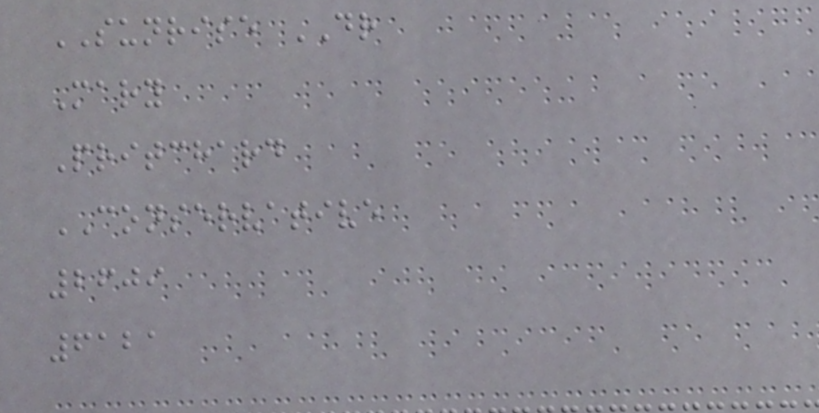SUNRISE DR
Mary
Pritchard
CONSERVATIVE
2609
6121
